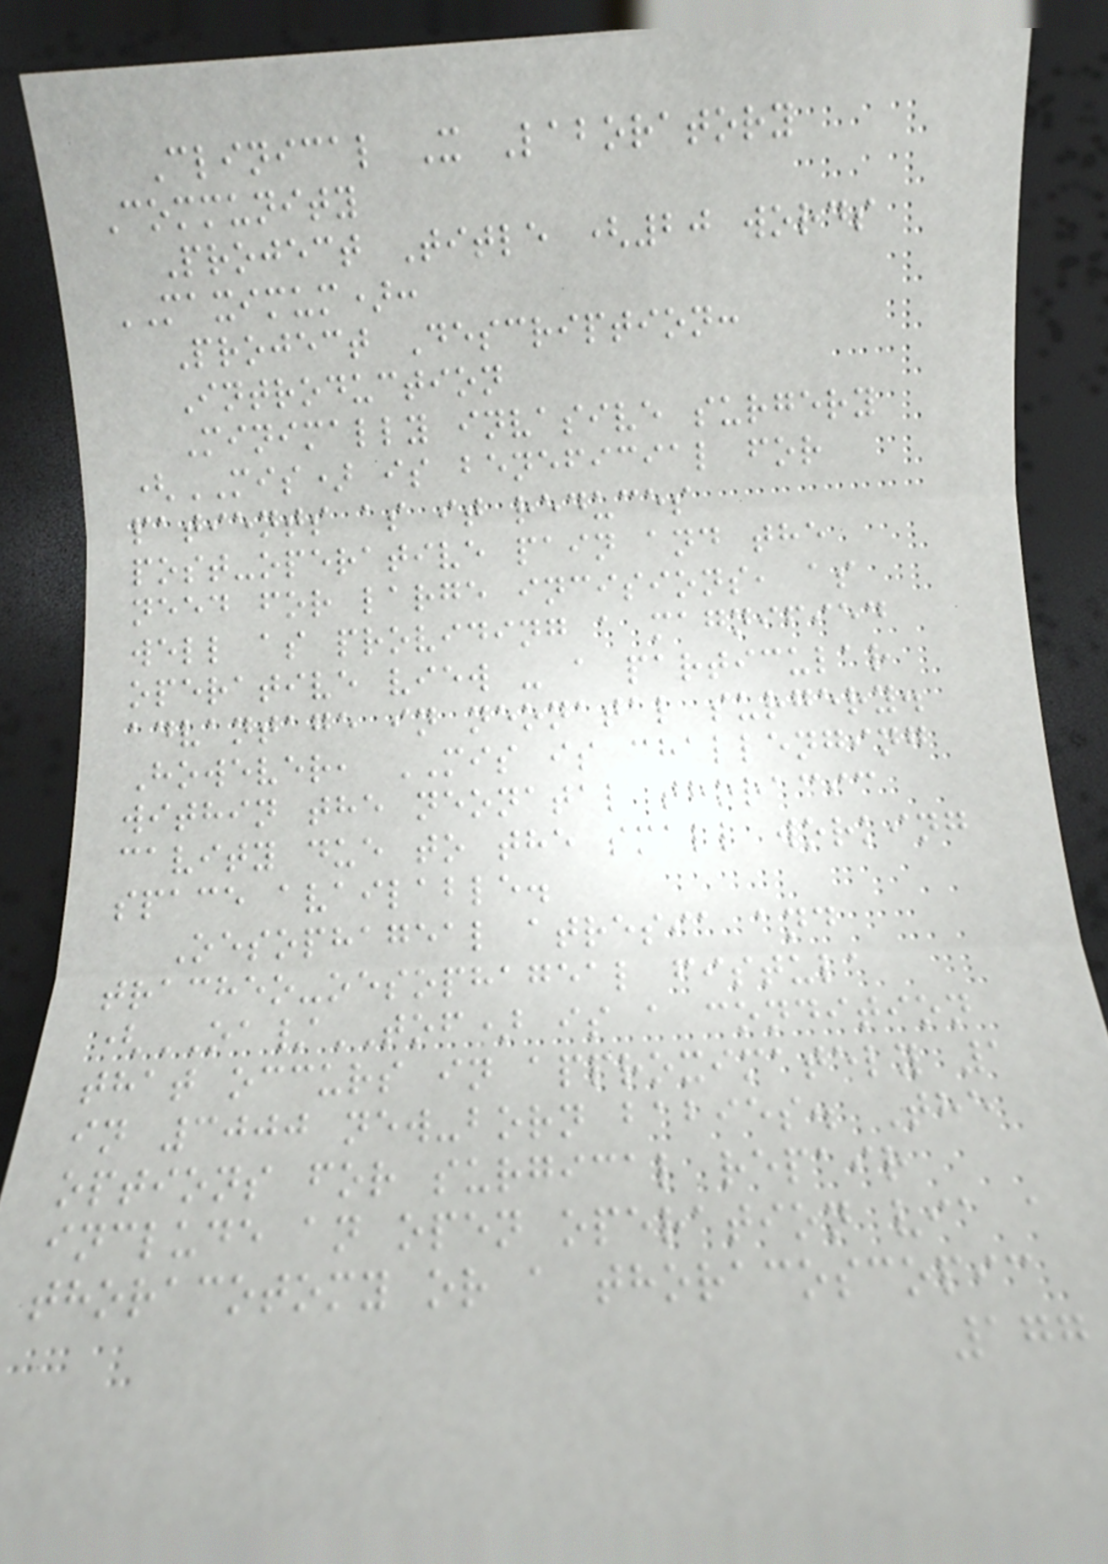Clinical X Laboratory
Community
Project Title (20 words
MAXIMUM):
Project Description:
Introduction
Minimally invasive surgery
(MIS) is beneficial for
patients as it reduces
post-operative pain and the
need for large incisions, as
well as providing a magnified
operative view - a particular
advantage in neonatal surgery.
However, MIS is challenging
within the neonatal thoracic
cavity due to the small working
space available.
Oesophageal atresia and
tracheo-oesophageal fistula
(OA/TOF) is a condition
that occurs in approximately 1
in 3000 new-born babies. The
options for surgical repair
include an open operation via a
thoracotomy or a thoracoscopic
177
